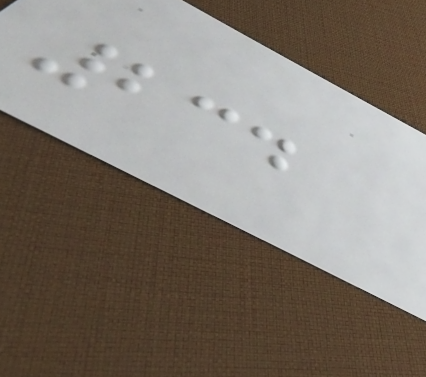234
